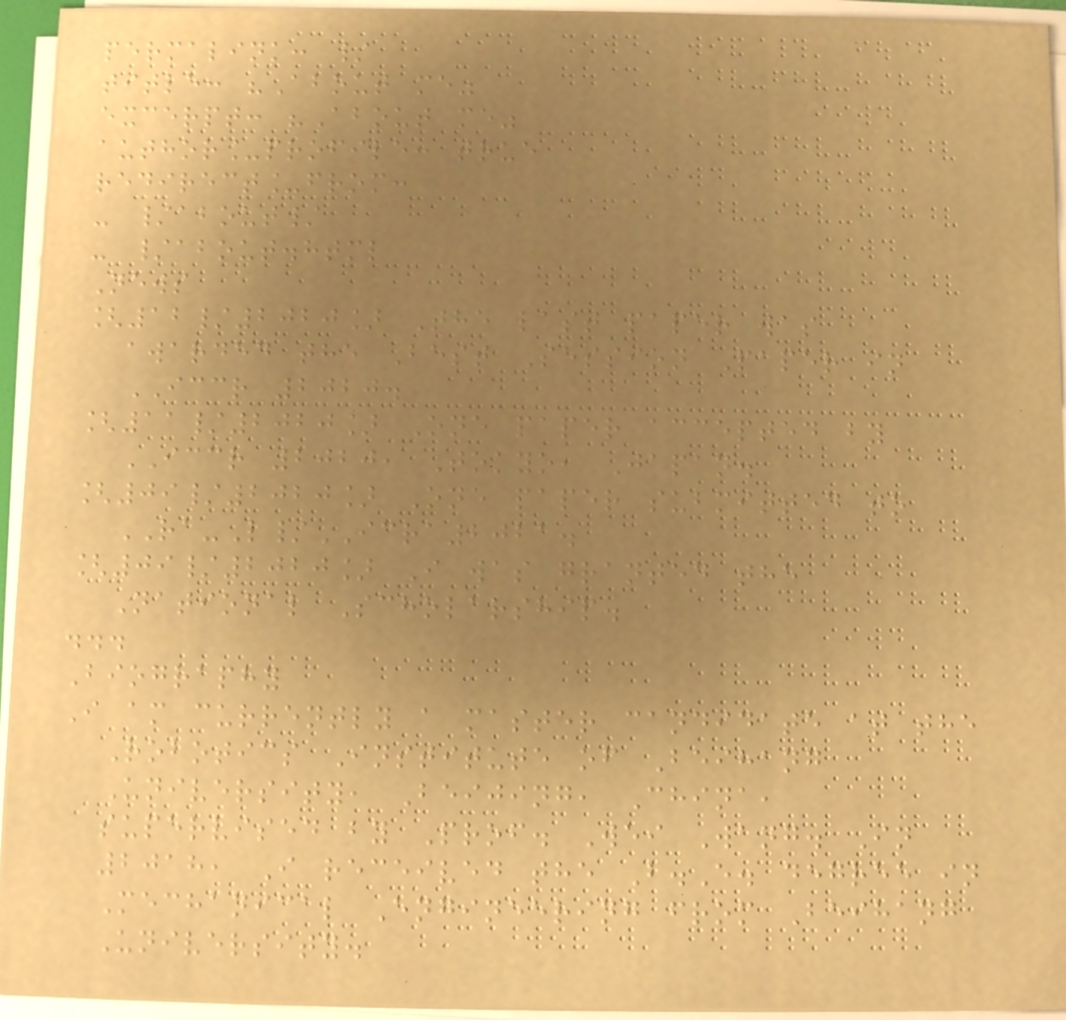permalink: /
title: "About me"
excerpt: "About me"
author_profile: true
redirect_from:
- /about/
- /about.html
News
[12/2020] The last paper was
awarded the Best Session Paper in
ICCR 2020.
[11/2020] One paper accepted by
ICCR 2020, Tokyo, Japan.
[09/2020] One paper submitted to
RA-L/ICRA2021.
[09/2020] I was granted the
National Scholarship.
...
Biography
I am currently a master candidate at the
Robotics Institute of Beihang
University, Beijing, China,
supervised by Prof. Wei Wang. In
2018, I received the B.E. degree in
Mechanical Engineering from Beihang
University.
